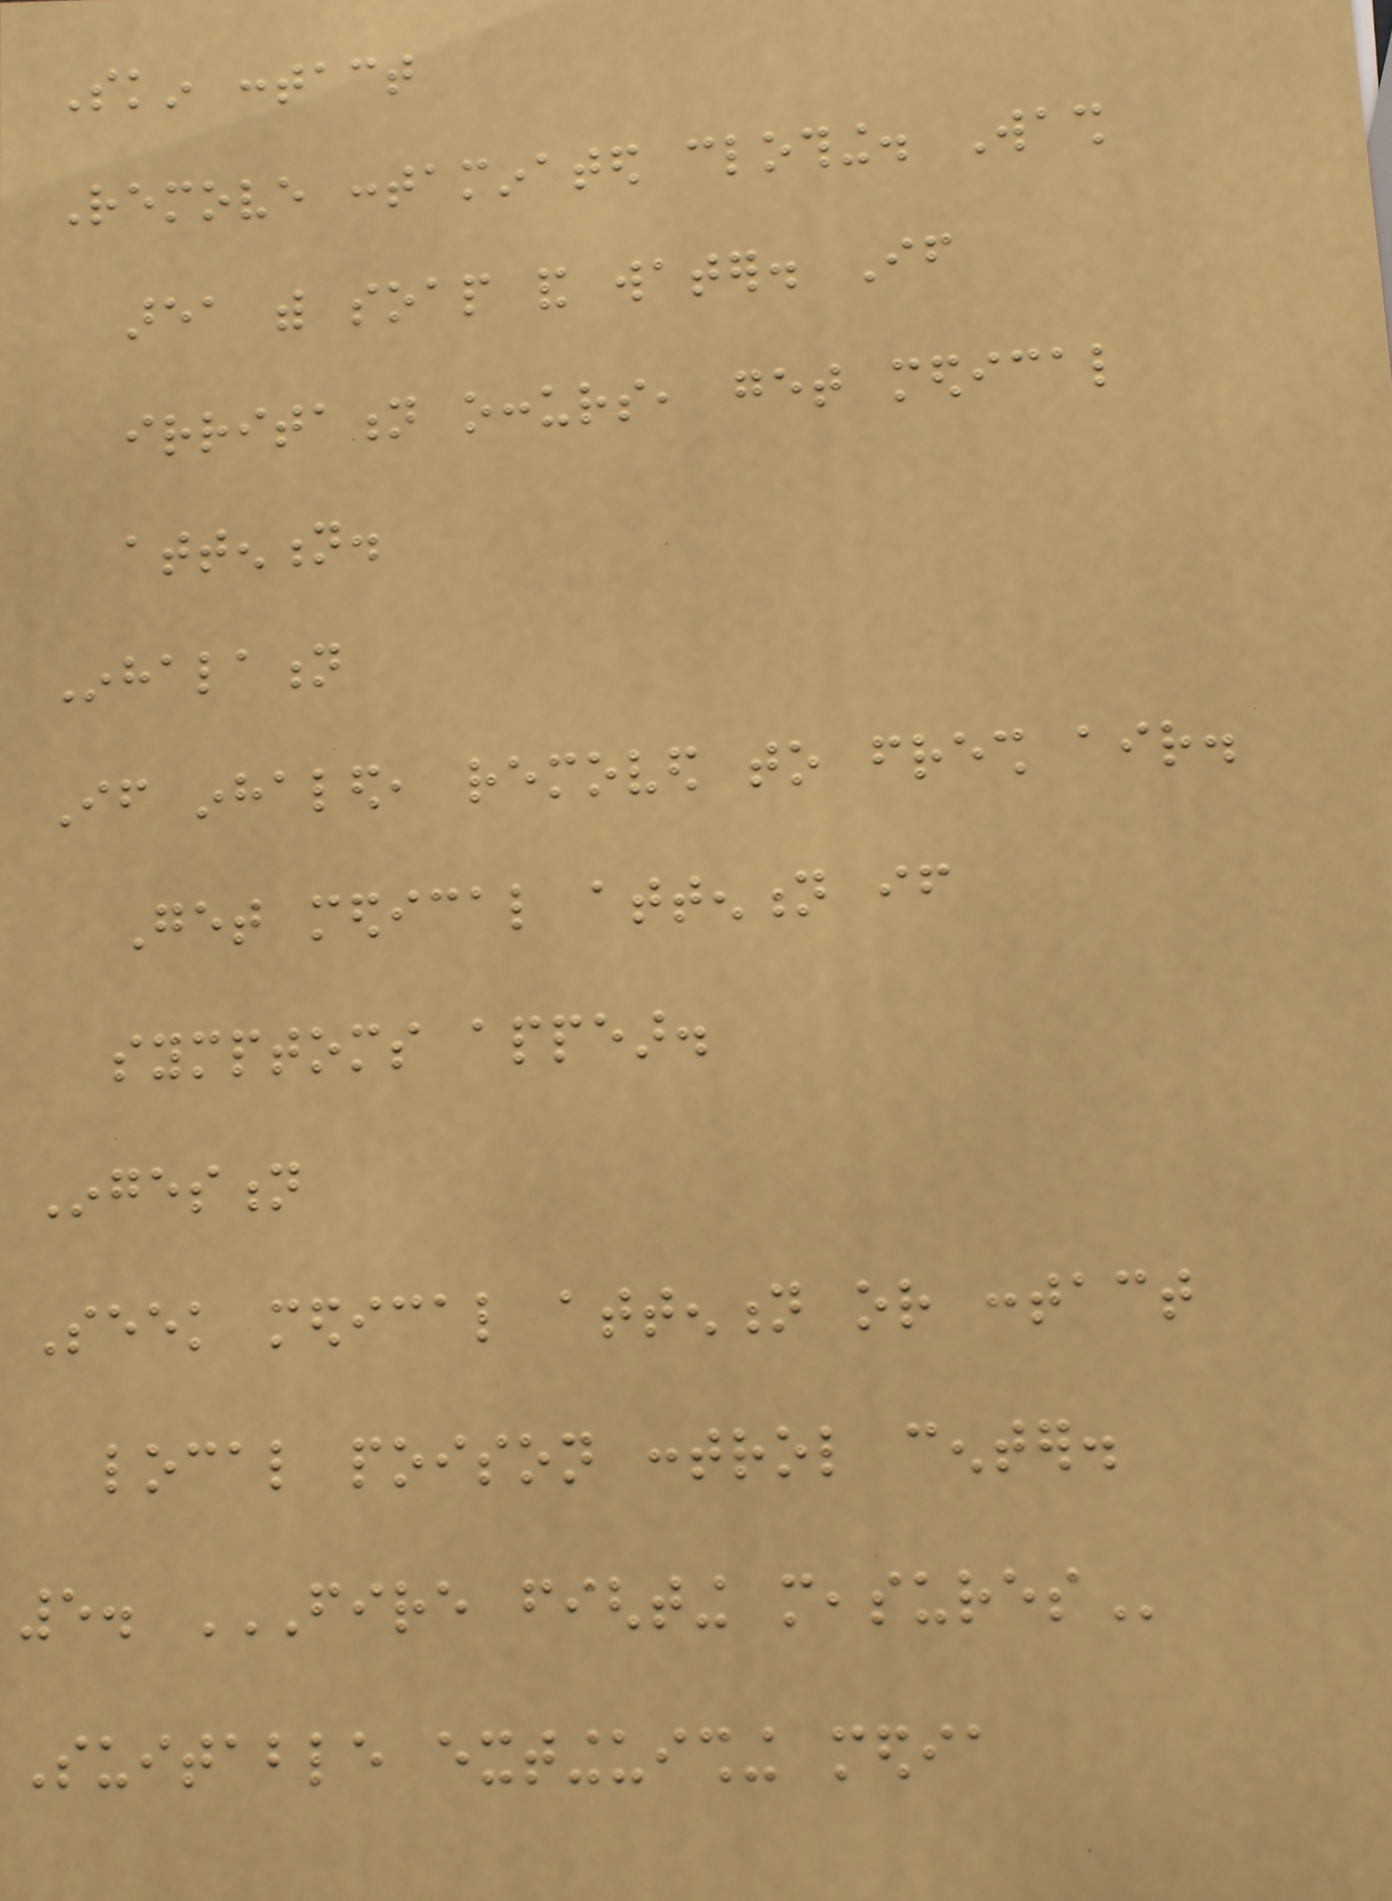Skin contact
Remove contaminated clothing. Wash
area with soap and water. If
irritation occurs, get medical
attention.
Inhalation
If inhaled, removed to fresh air.
Get medical attention if
symptoms appear.
Ingestion
Seek medical attention or contact
local poison control center.
5. FIRE FIGHTING MEASURES
Suitable extinguishing media
